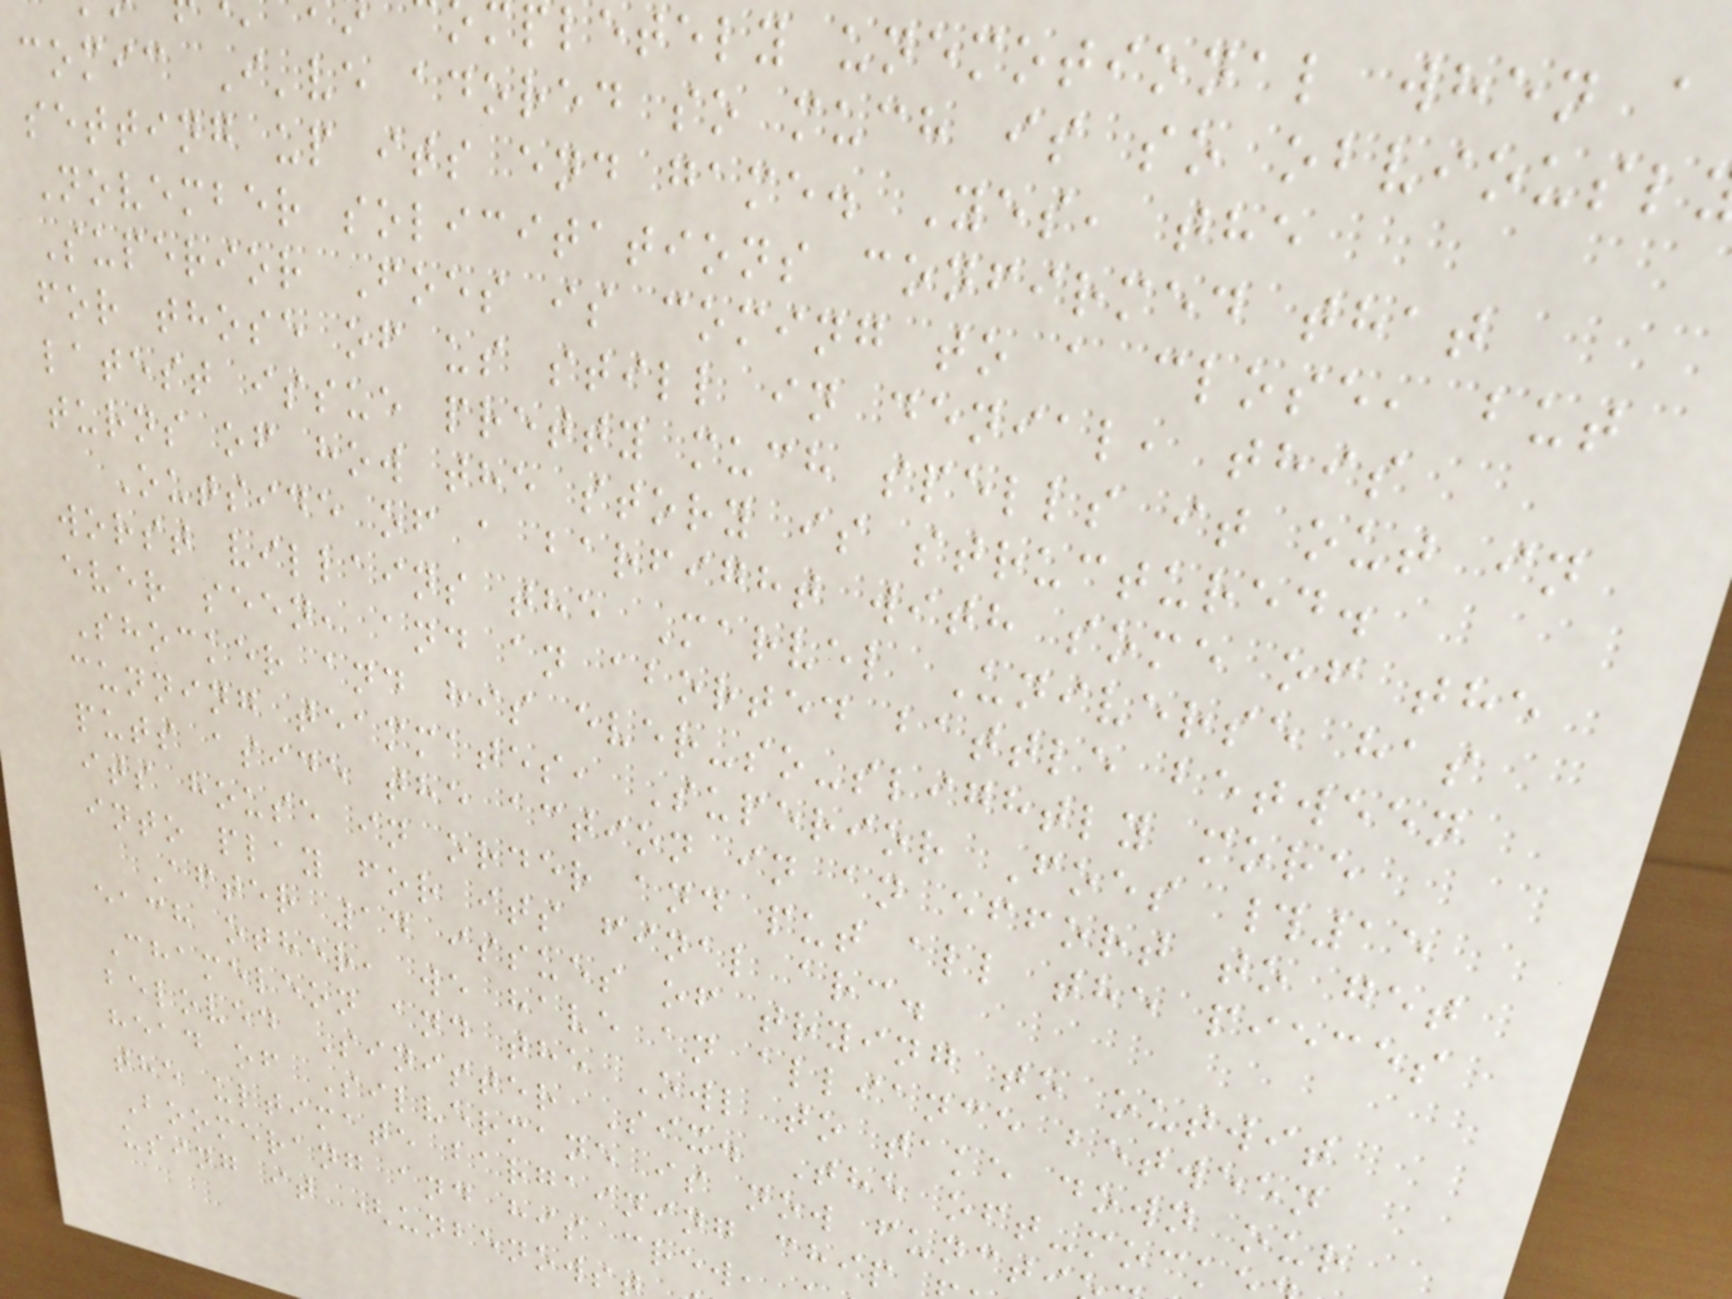pletely unemotional when a
comic I've adored so much is so obviousl
setting up its end game. Yes, the
November solicitations confirmed that
Superior Foes is coming to a close, but
for those of us still in denial, this
latest issue pretty much spells it out in
turns of how the story is structured.
Outside of a barfight with some of the
worst villains the Marvel Universe has
ever seen, and an aborted battle between
Shocker and his ever-so-slightly more
cunning teammates, Superior Foes #15
puts aside the action in an effort to get
its house in order and put all the pieces
into play for its final arc.
After 14 issues of trying to outwit
each other, we have an alliance between
Chameleon and the Owl to take down our
beloved Sinister Six. The oft-mock
head of Silvermane is now functi
the ultimate bargaining chip
Boomerang and his crew,
using it (unbenows
